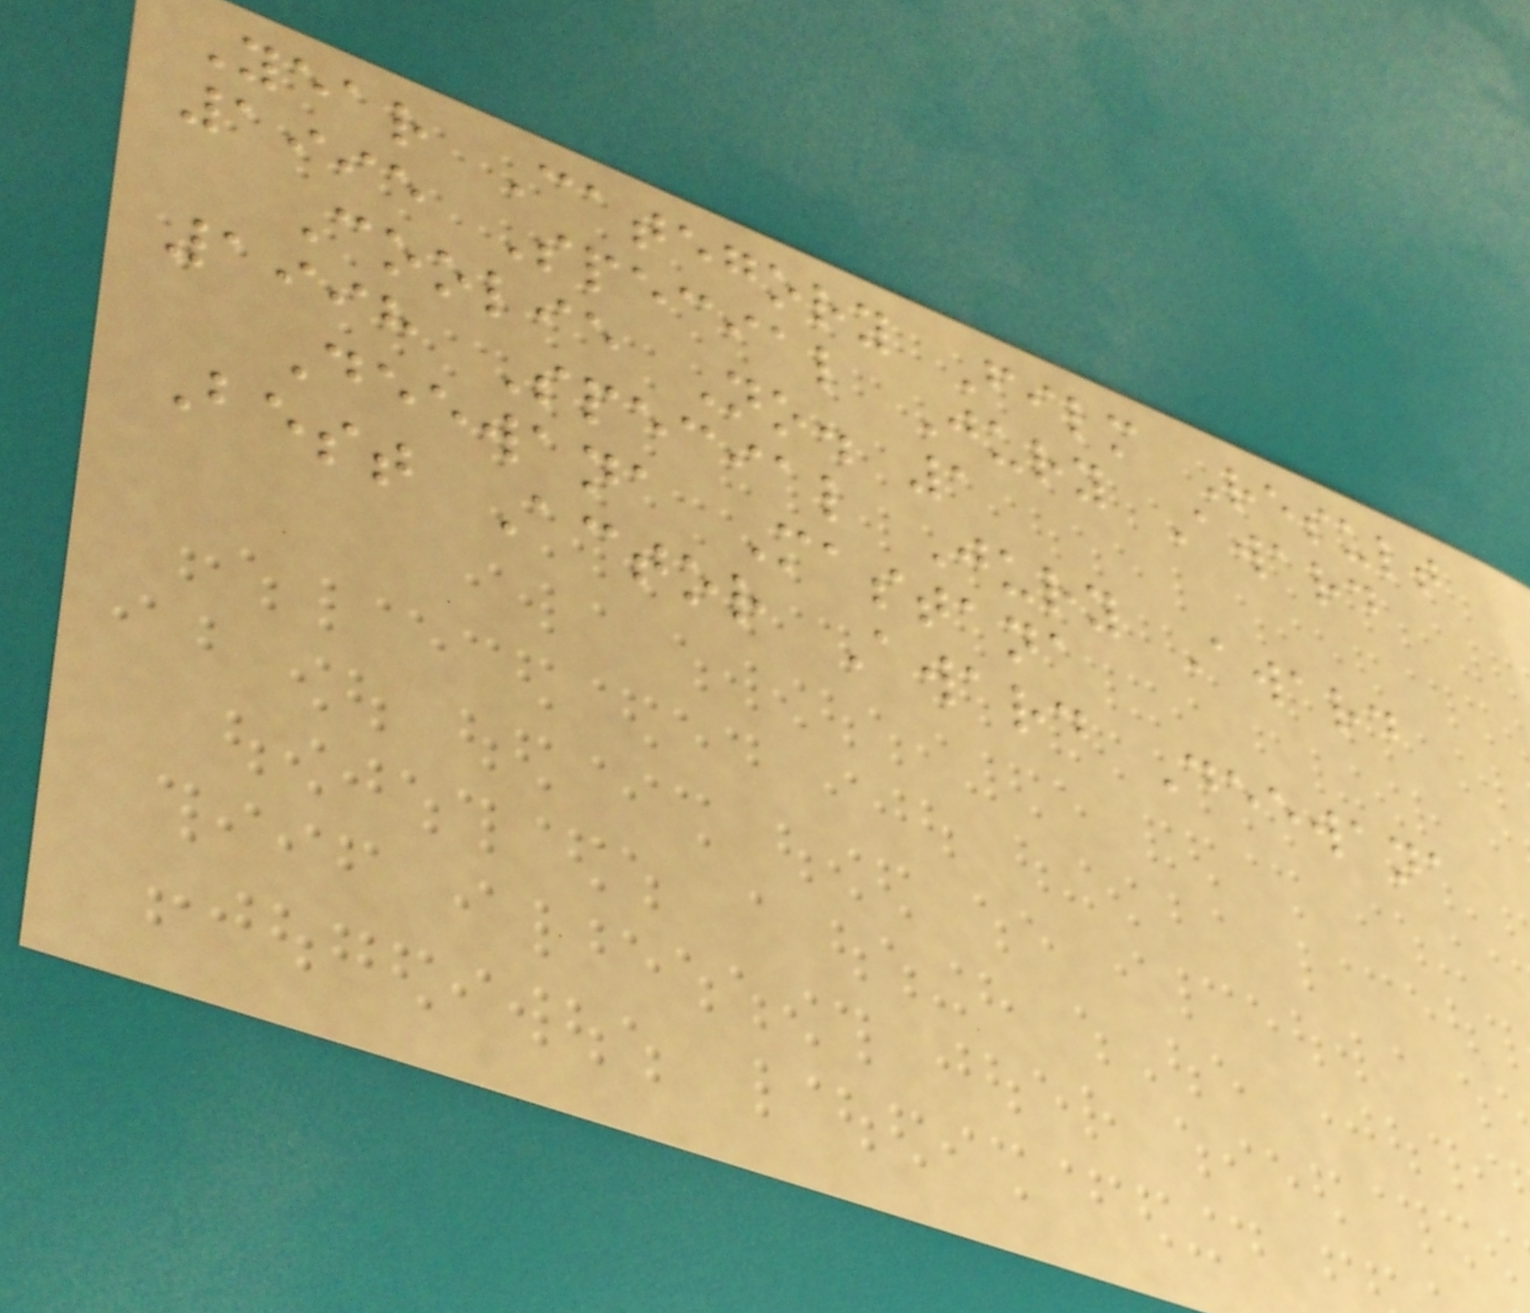Year Category Film Result
1995 Special Jury Award
Coolie No. 1
1998 Special Jury Award
Deewana Mastana
Best Actor Award Deewana
